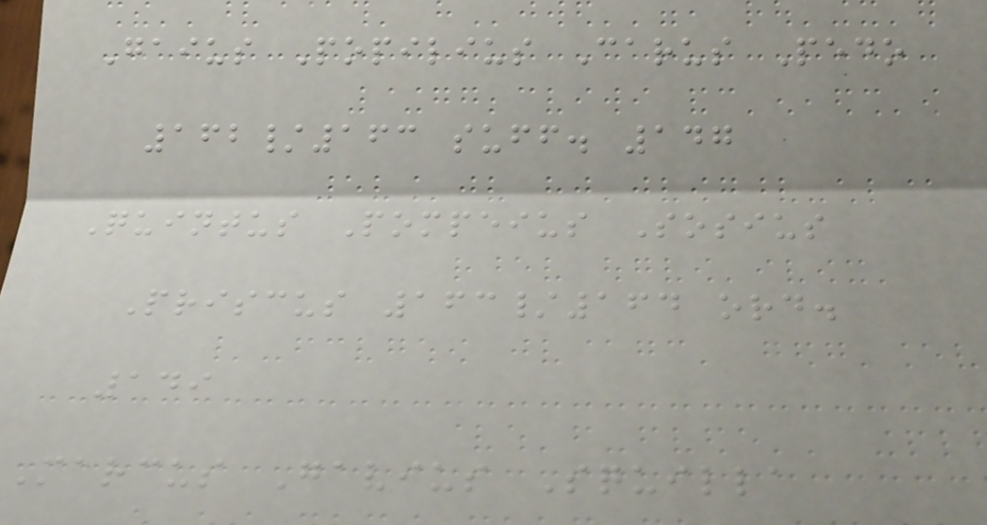Gaius Popilius Carus Pedo
162/163 suff. 147
Quintus Pompeius Sosius
Priscus 163/164 ord.
149
Marcus Gavius Squilla
